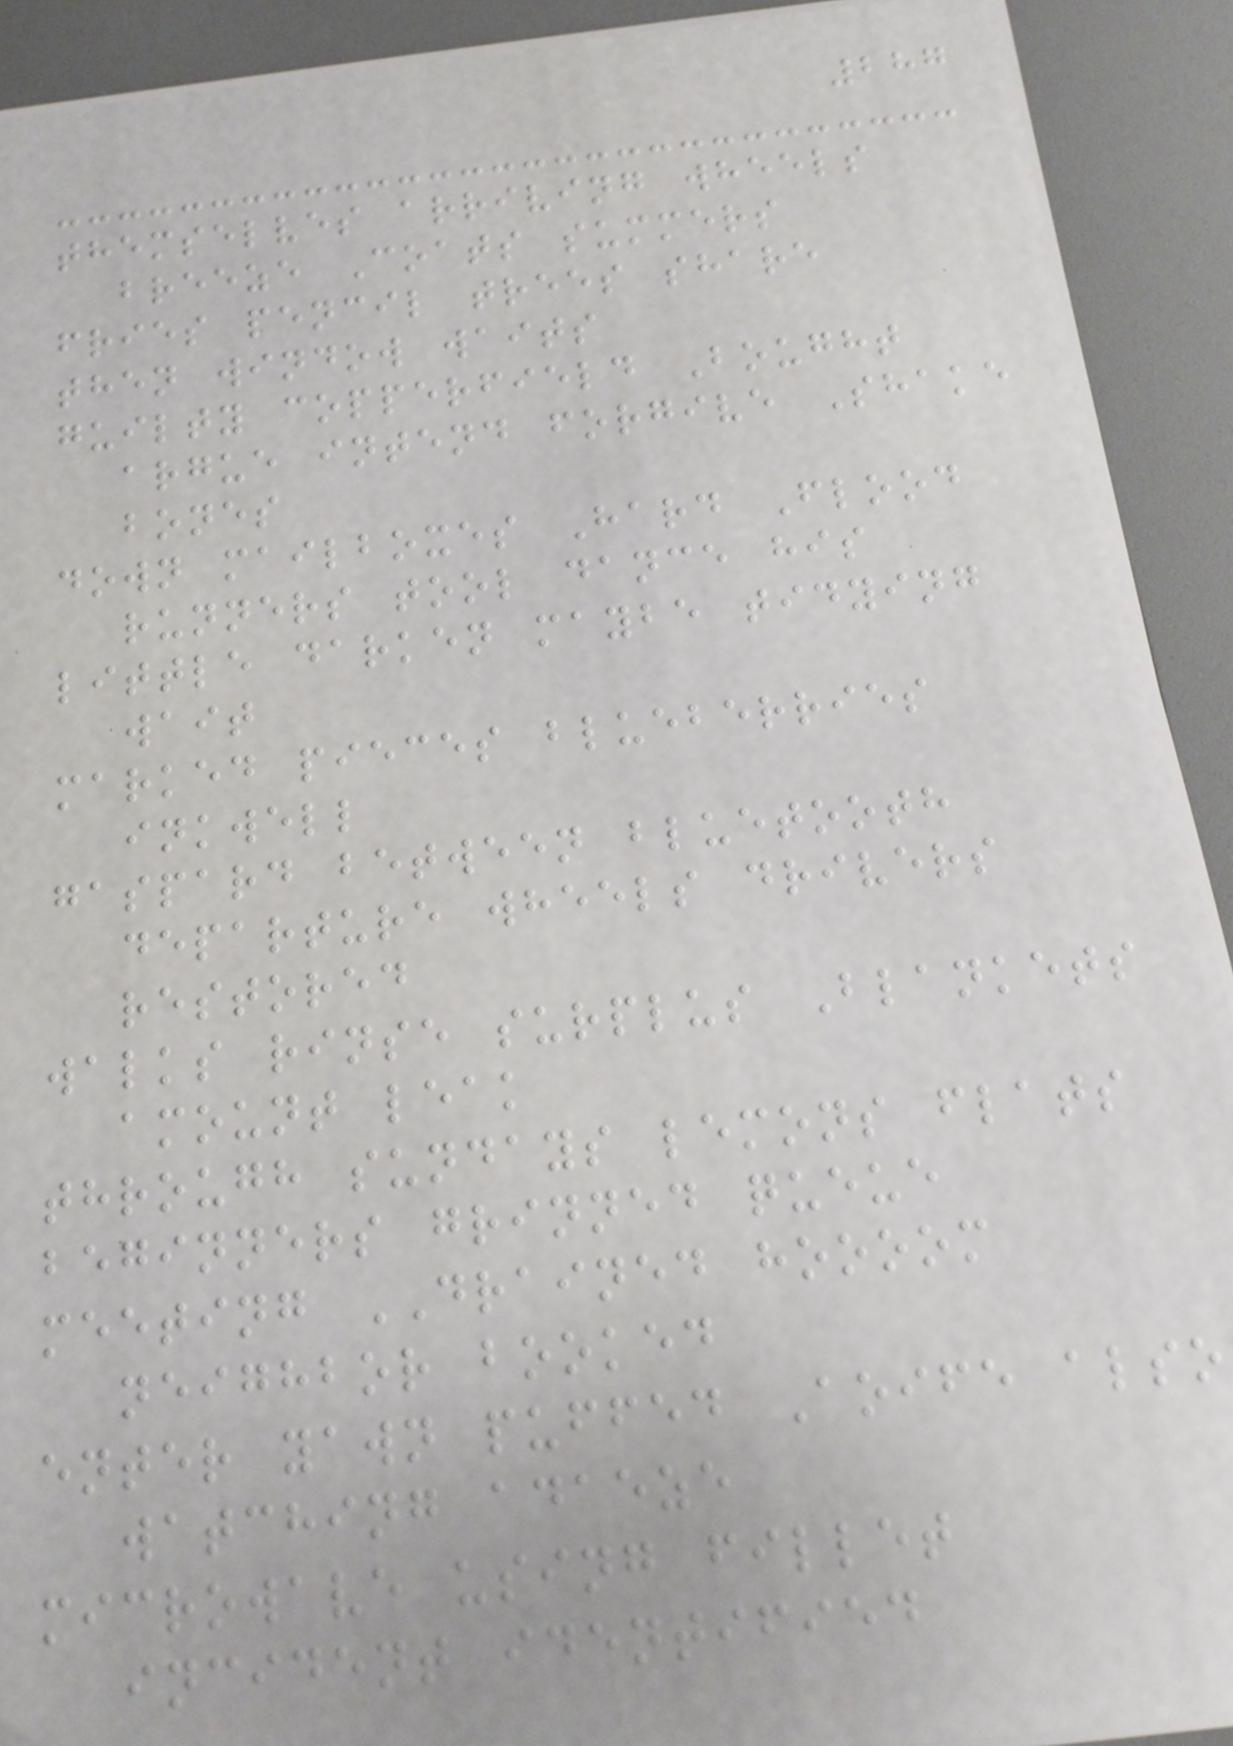287
themselves arriving wheels
breeze Coats summers
fries pencil trees share
then window waits
guilty copperfield Bought
argue intend forgive Shake
bones
down mailboxes Hard Flood
runners tool dance his
little darken maybe tidying
wait
marked pieces blueberries
inkwell
gaspard between bluetooth
departure wheels drivers
restored
walks rinse surplus Blankets
amount leak
through sundays lemons flats
beginners grinned queue
meeting DRAINED hoooom
neighbor booked
enter yawn puffed Aoife also
watching adaeze
microwave using fillet
incident identified
